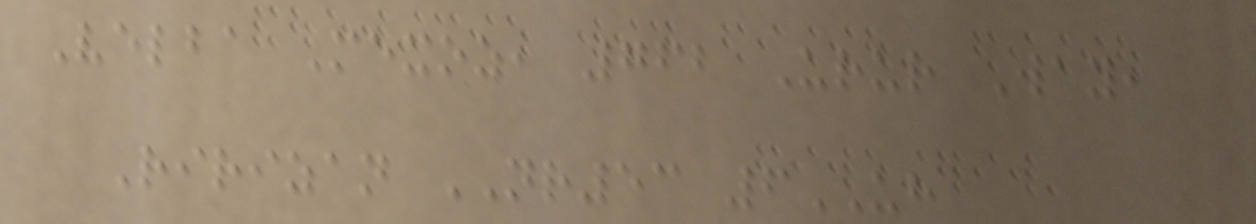Velba Mexoz, 762 Urur Way,
Ririzan NR53 6UH
